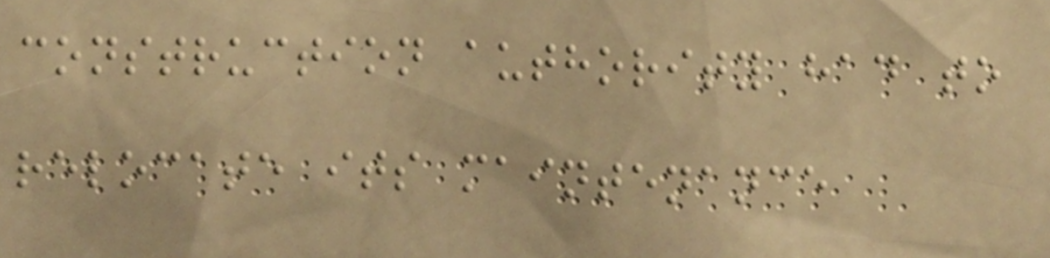construction authority had to
relocate its maintenance
